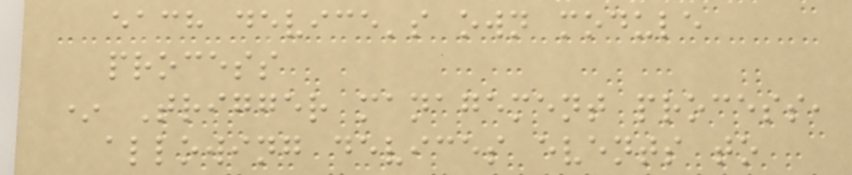each device's own module
process
* Trigger management process,
allowing devices events to
